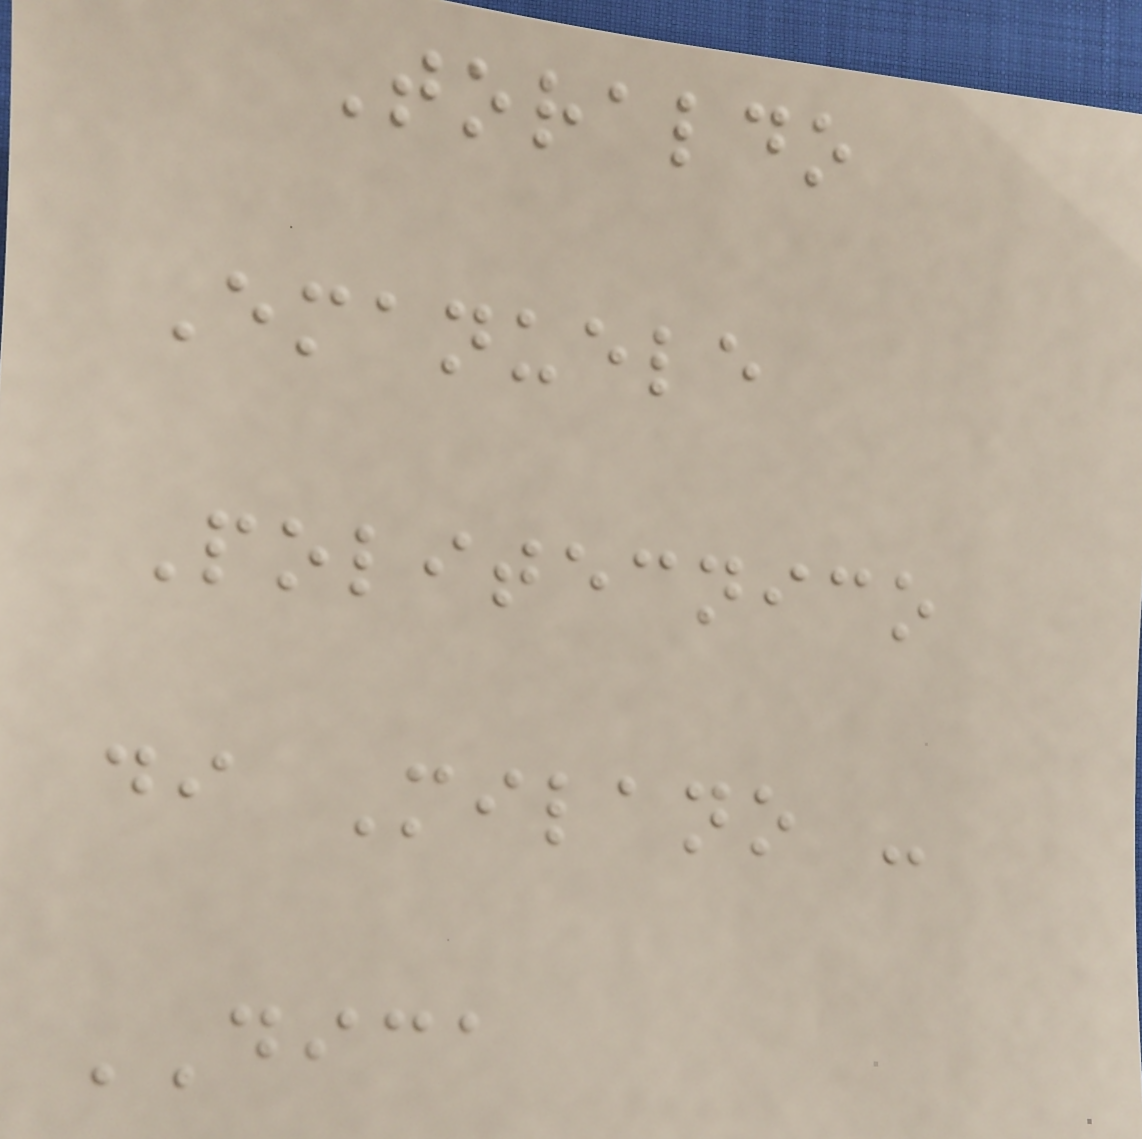Toraldo
Emanuele
Politecnico
di Milano -
DICA
